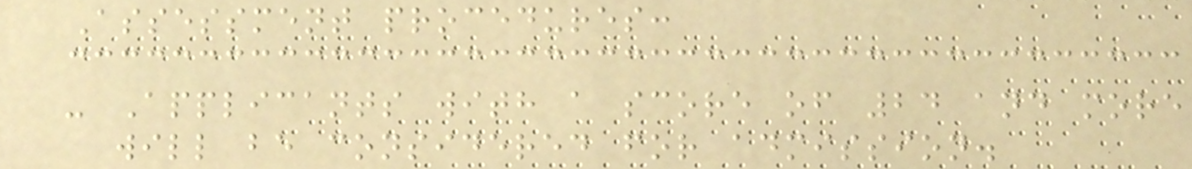Assessment procedures:
- Applicants with a score of 24 and more
will be considered for admission.
